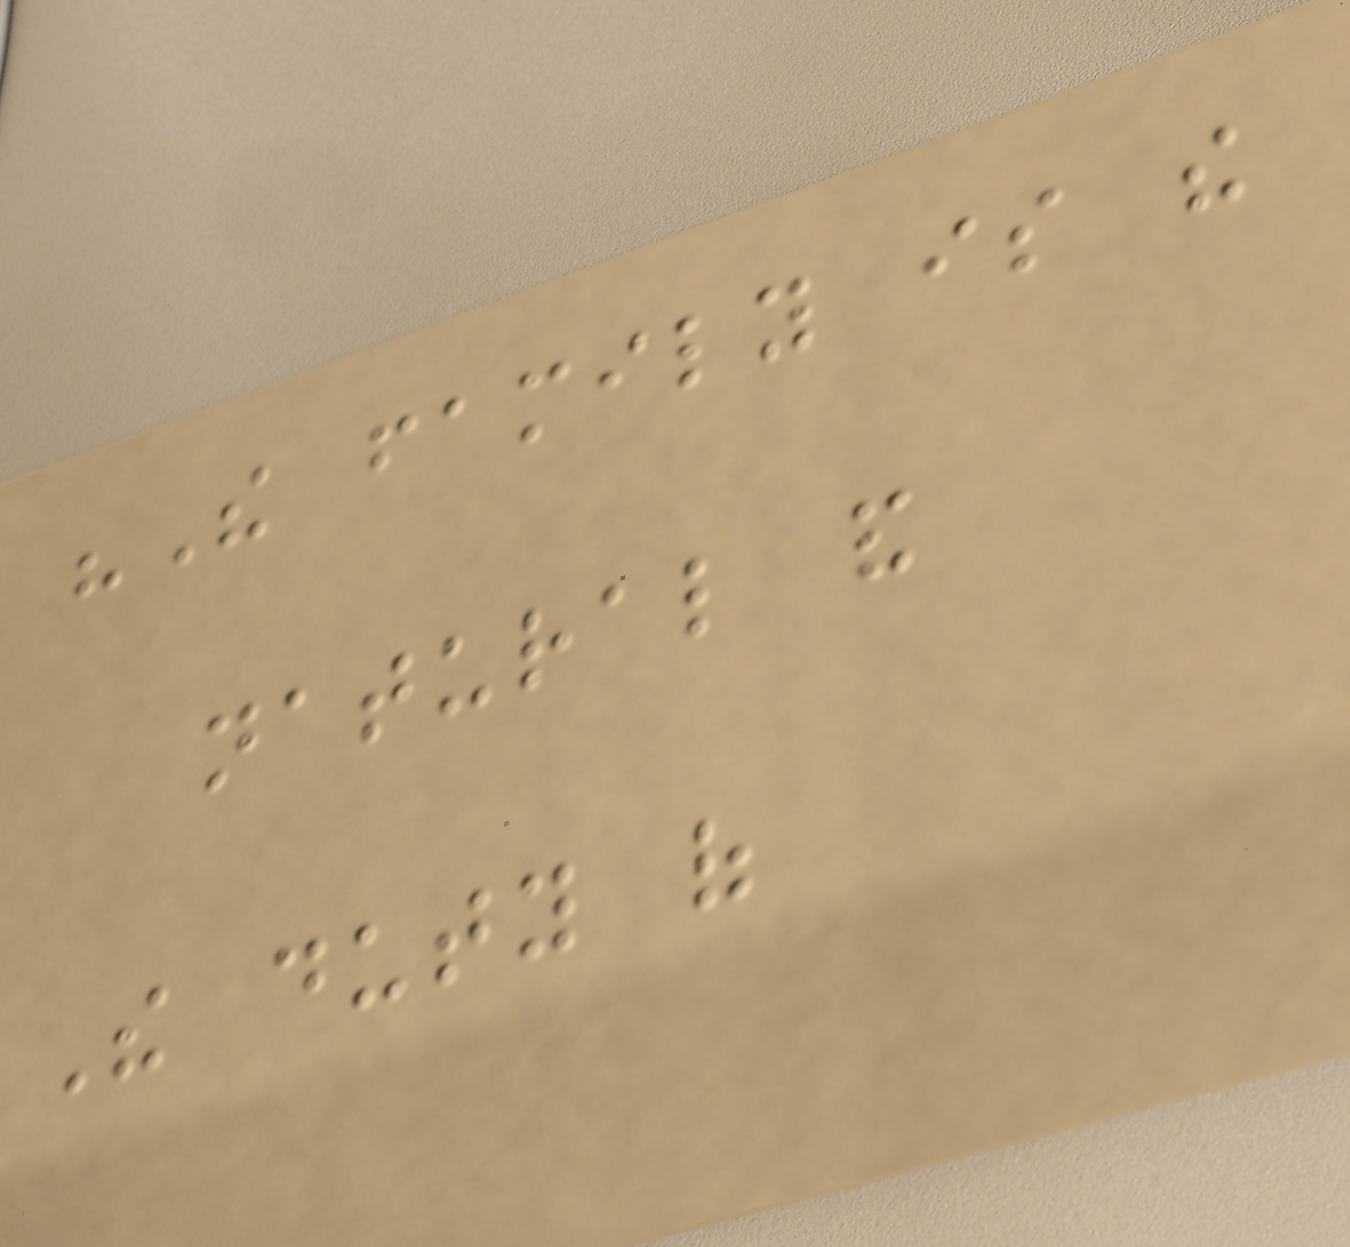"The family is the
natural and
The duty of
